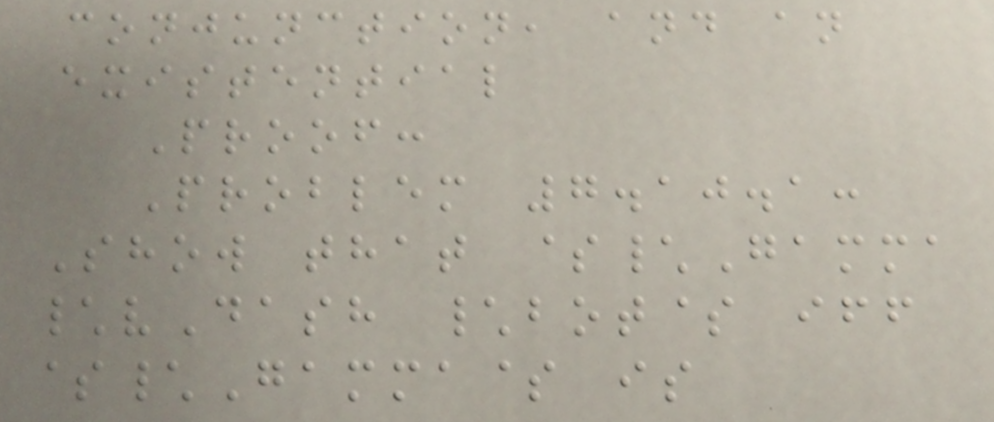conjunction, and an
existential
Proof:
Problem 7.10.1:
Show that $\Gamma
\vDash \bot$ iff
$\Gamma$ is
